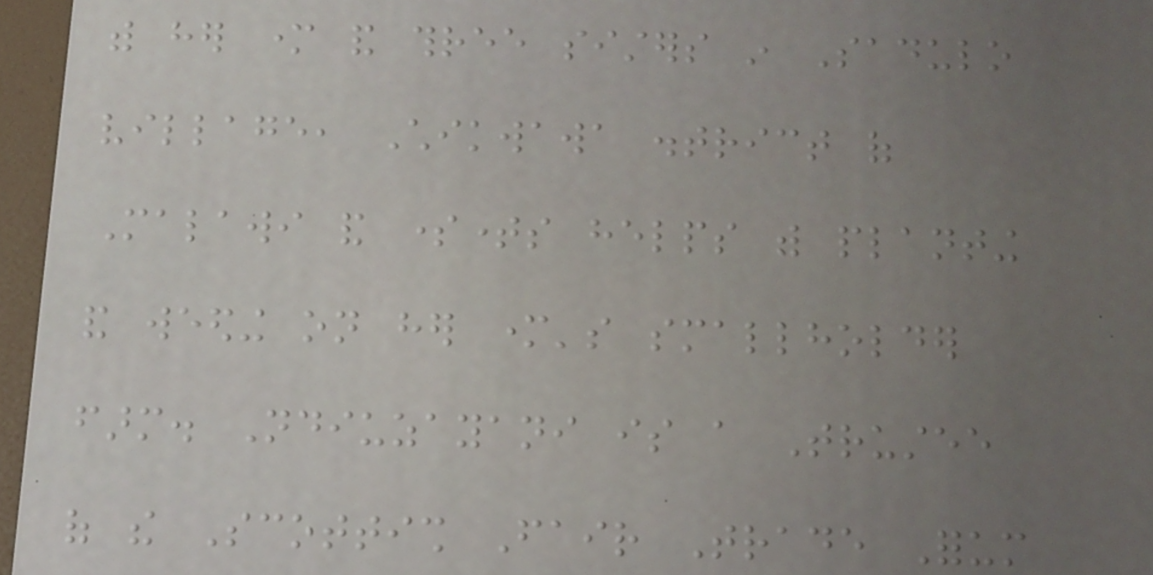with her mother and three sisters in Sadulo
village, Chikwawa district of
Malawi and sometimes helps with planting
and weeding on her mother's smallholder
farm. Ndiuzayani is a Trustee
of the Scottish Fair Trade Forum
